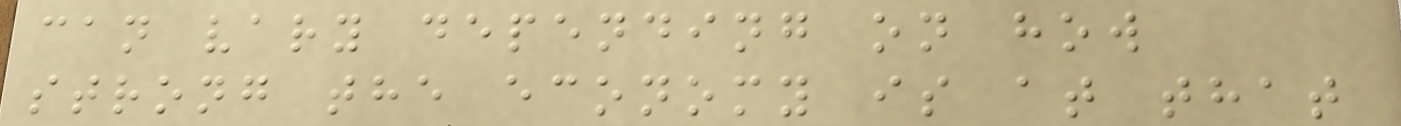can vary depending on how
strong the economy is at that
